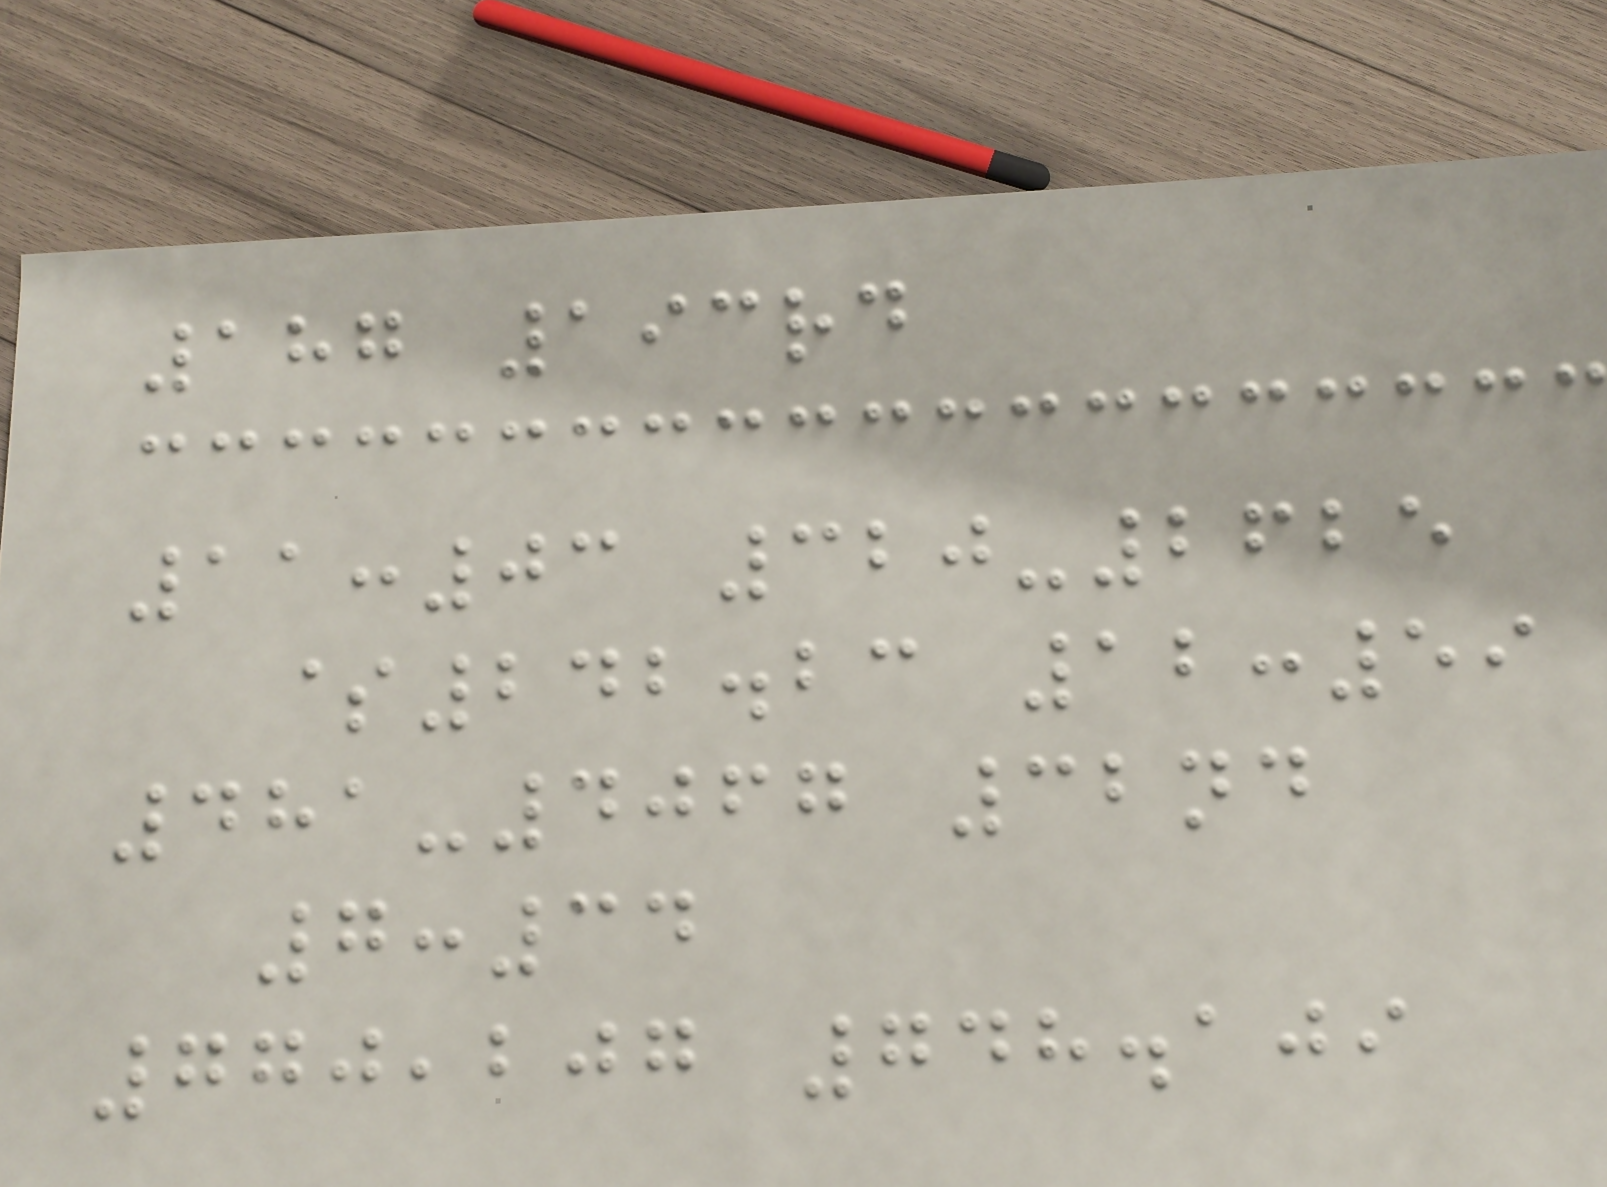187 193rd
11:03 320-2625
$242.23 12:59
481-4067 32nd
7:34
770,207 748.109
